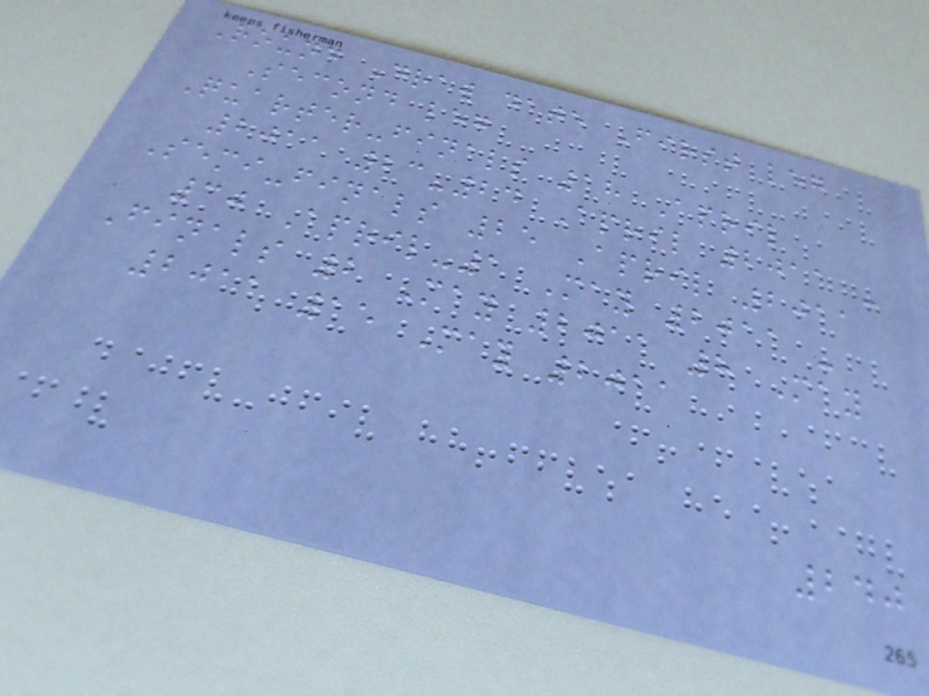Round Draw date First leg
Second leg
Quarter-finals 18 April
2011 23-24 April 2011 -
Semi-finals 25 April 2011
30 April-1 May 2011 -
Finals 2 May 2011 8 May
2011 15 May 2011
240
